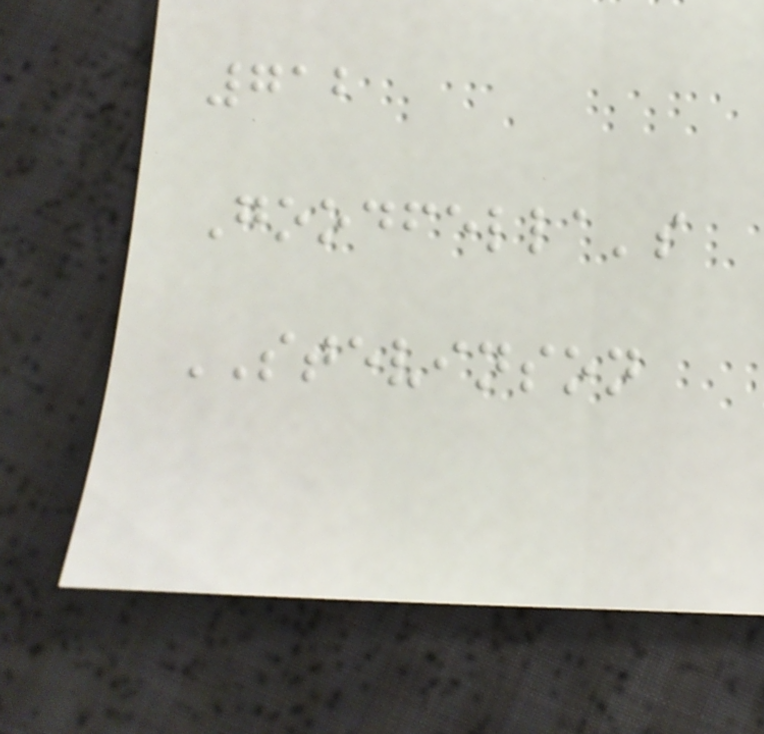712
Goodfella's
STEVINSON
